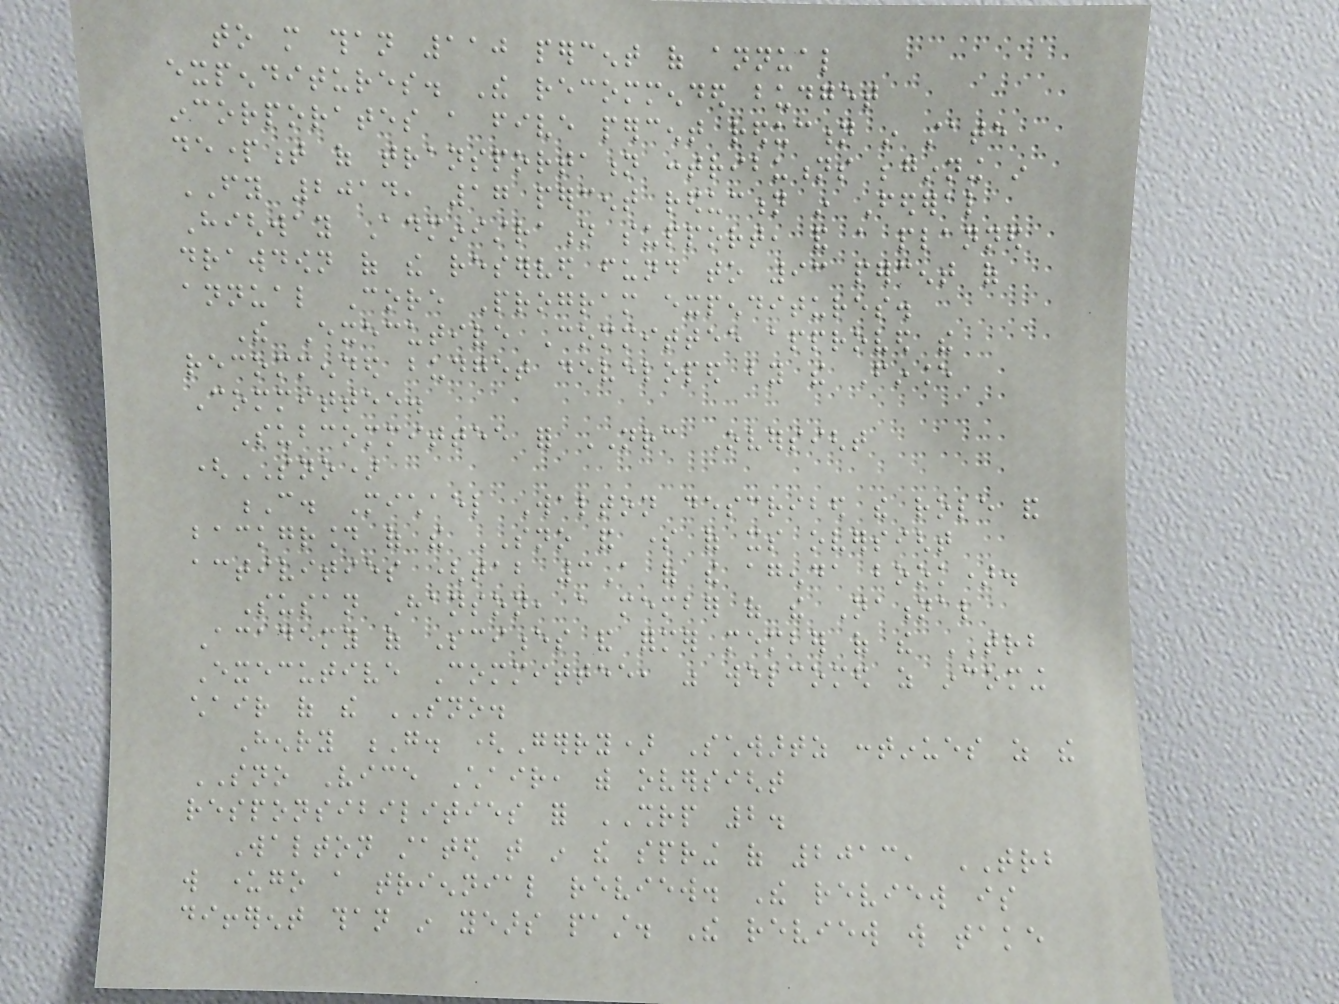to more than 110 percent of annual
expenditures. The recommended budget
incorporates a five percent reduction in state
department of transportation contributions beginning in
FY 2014, 17 percent reduction in Federal
Highway Administration support, and a planned
drawdown of the reserved fund to 93 percent of
annual Core Program expenditures.
The Executive Committee approved the
recommended budget developed by the Finance
Committee.
Subcommittee for NRC Oversight
(SNO)
C. Michael Walton described the role and
background of the SNO and some of its oversight
activities (tab 3A of the agenda book).
Susan Hanson, a member of the National
Academy of Sciences and former member of the TRB
Executive Committee, was welcomed as incoming
chair of the SNO.
Henry G. (Gerry) Schwartz continues as the
SNO Vice Chair, with oversight
responsibilities for SHRP 2.
Walton stated that in the spring of 2013, TRB
will undergo a triennial review. The review is
different than in years past. The review will take
